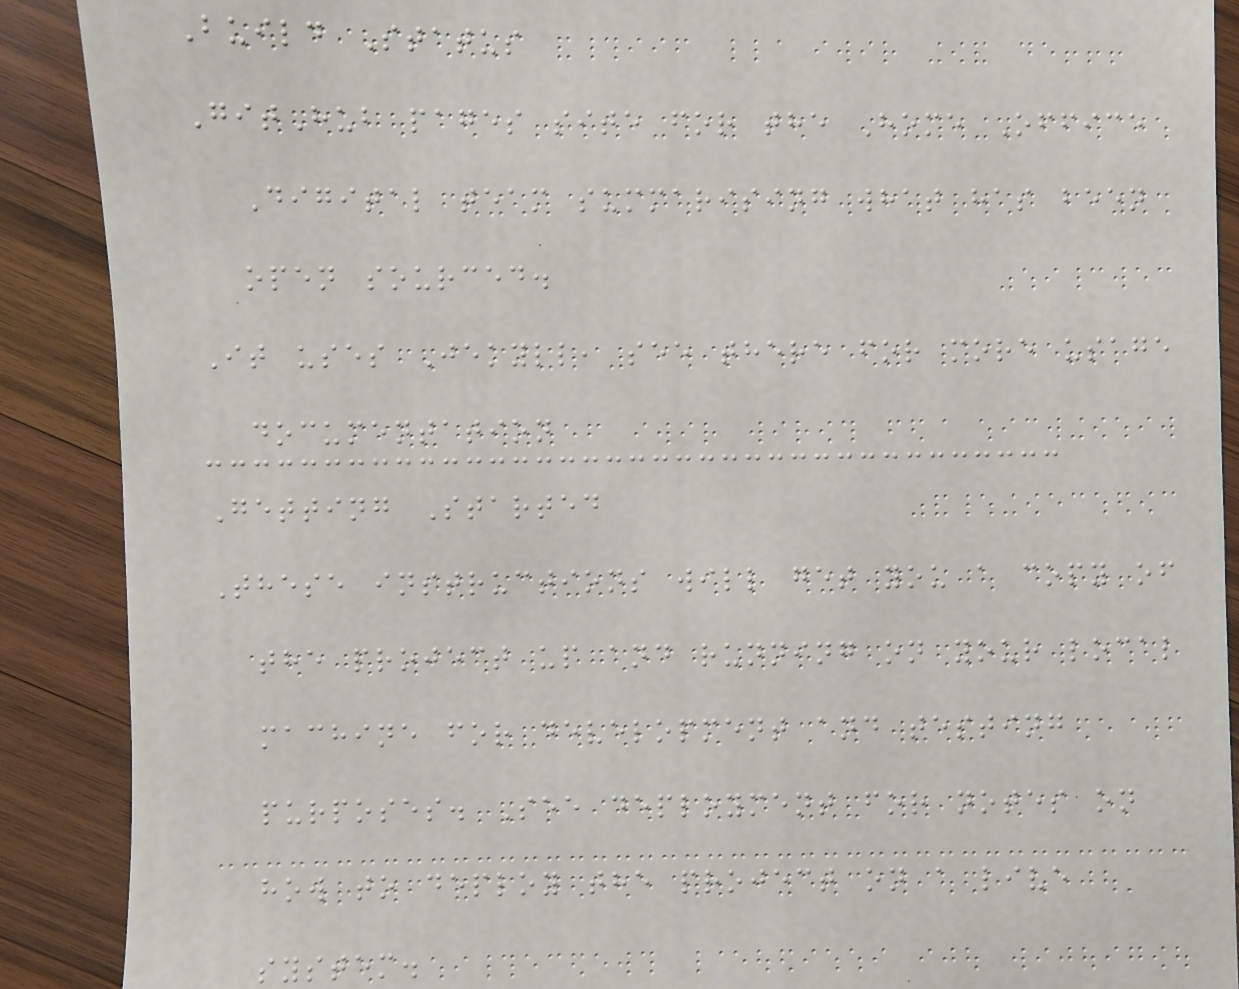Build Status
GitHub pages site for the Home Office
Digital team summarising what has been
open sourced.
It uses Jekyll, see there for more usage
documentation
Getting Started
These instructions will get you a copy of
the project up and running on your local
machine for development and testing
purposes. See deployment for notes on
how to deploy the project on a live
system.
